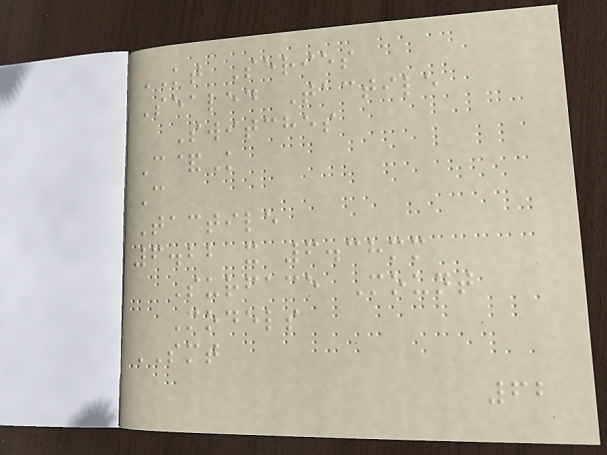KT Series
Sealed Tactile
Switches
C&K
C
Tactile
6.22 x 6.38mm
Surface Mount
Models
SMT
62
